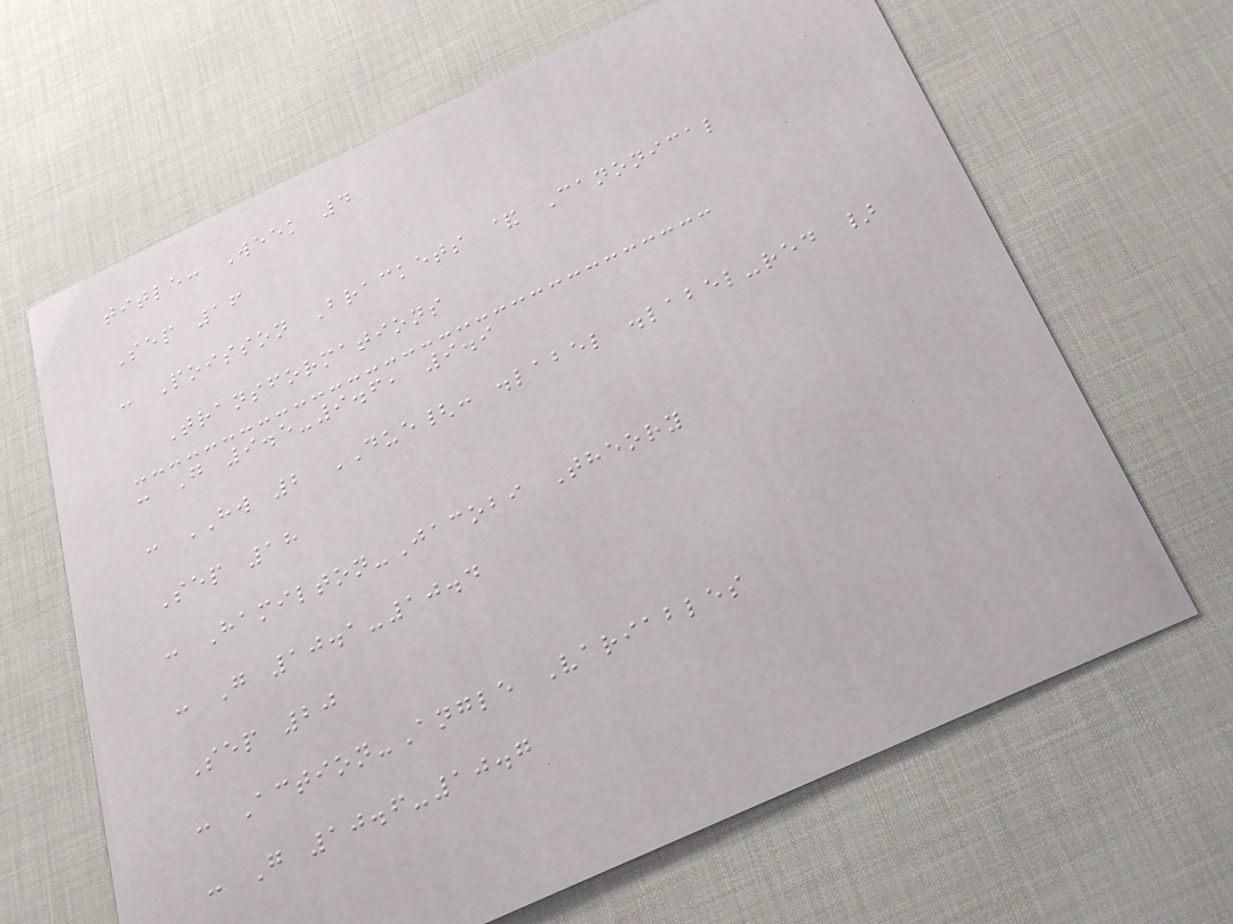title: Week 4
Sep 16
: Poisson Brackets & Canonical
Transformations
: G 9.5-9.6, 9.9
: HW 2 DUE{: .label .label-red }
Sep 18
: Hamilton-Jacobi Theory
: G 10.1-10.4
Sep 20
: Action-Angle Variables
: G 10.6-10.7
